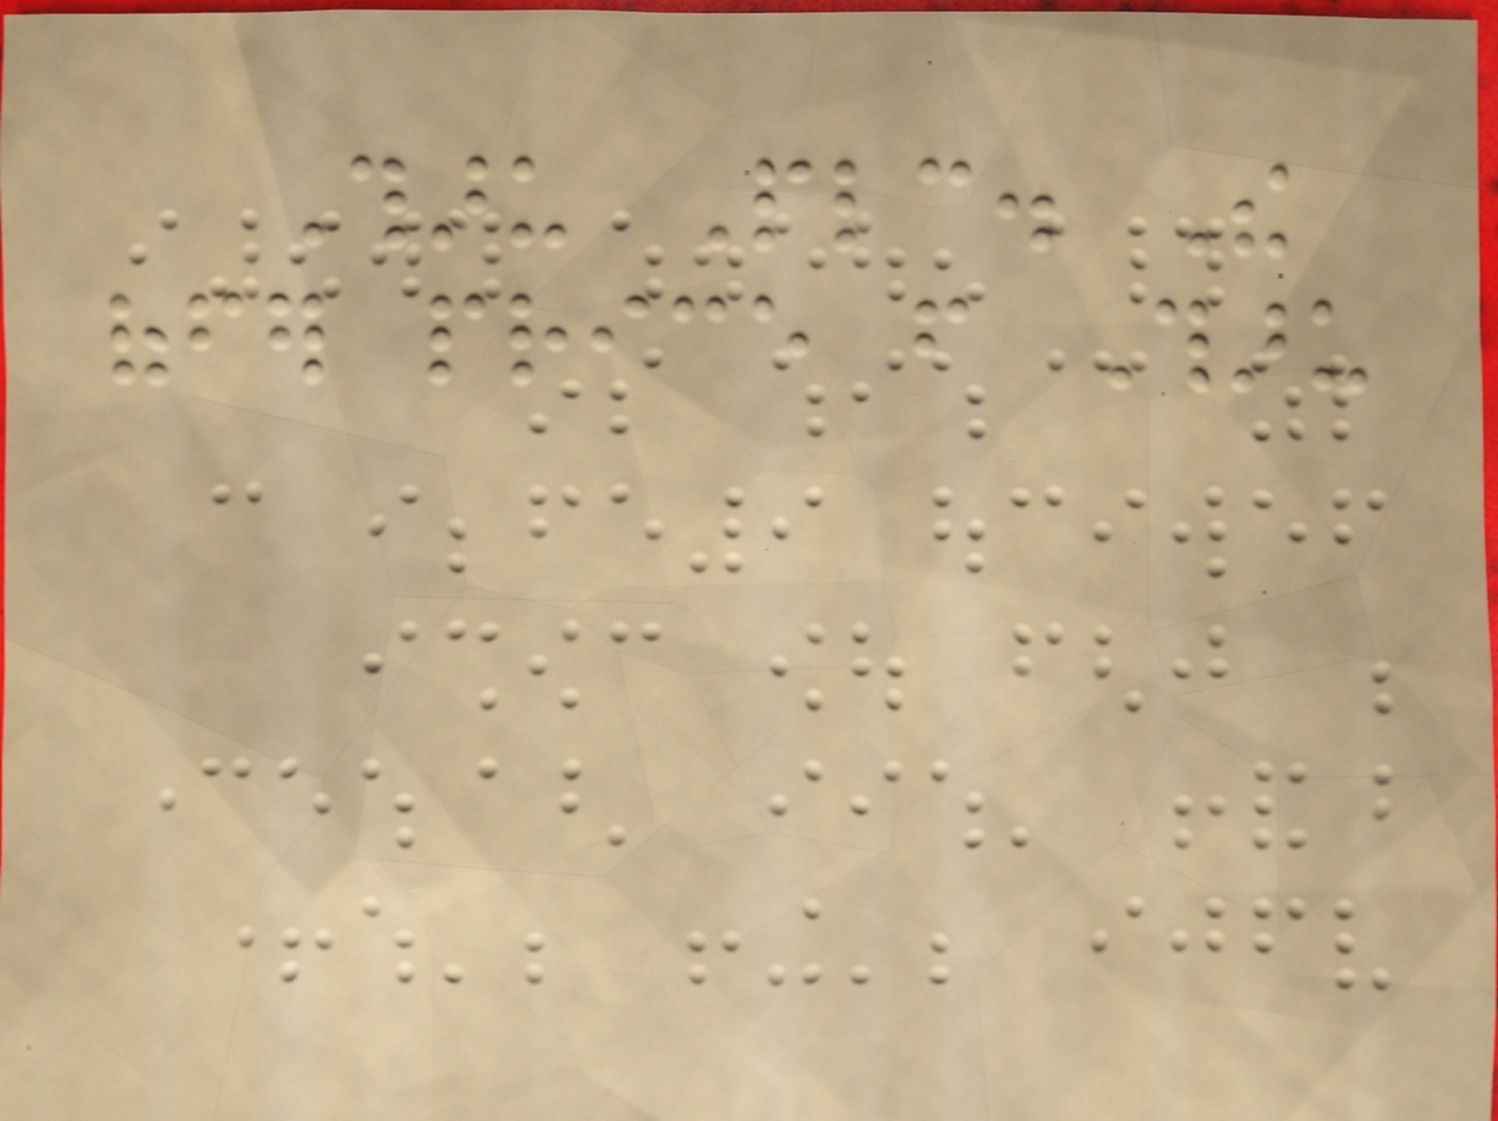Tharu Plc. The
offer price from Tharu
